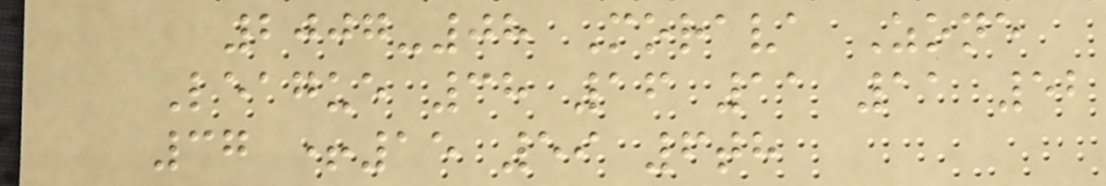2007-08 Morava Zone
League 38 16 11 11 52
37 +15 59 6th
